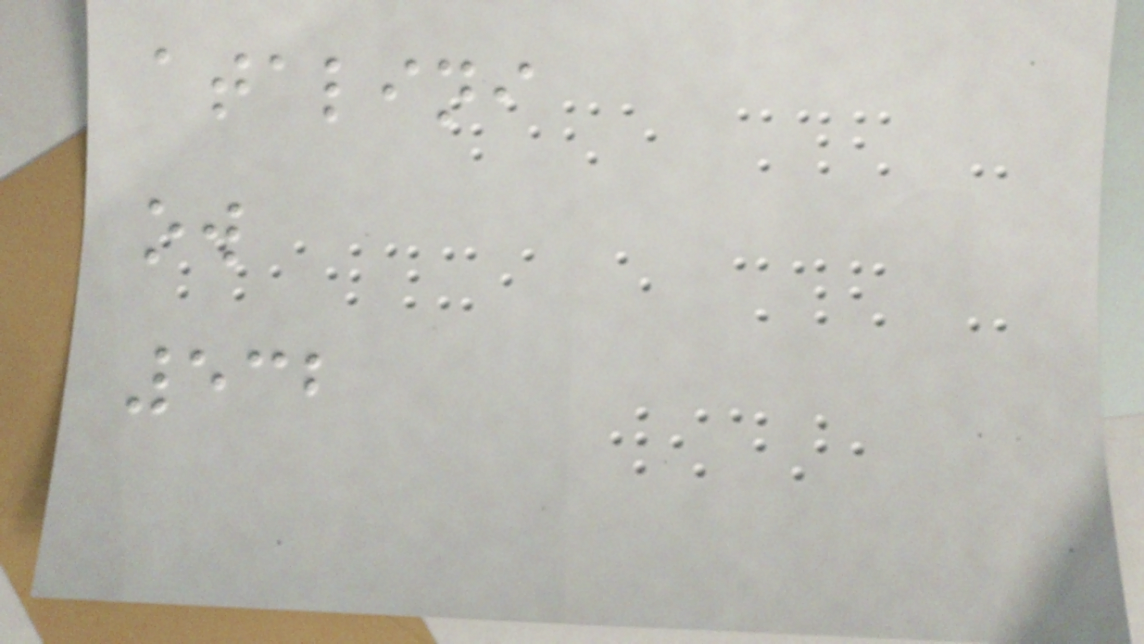atalini
ow
532
